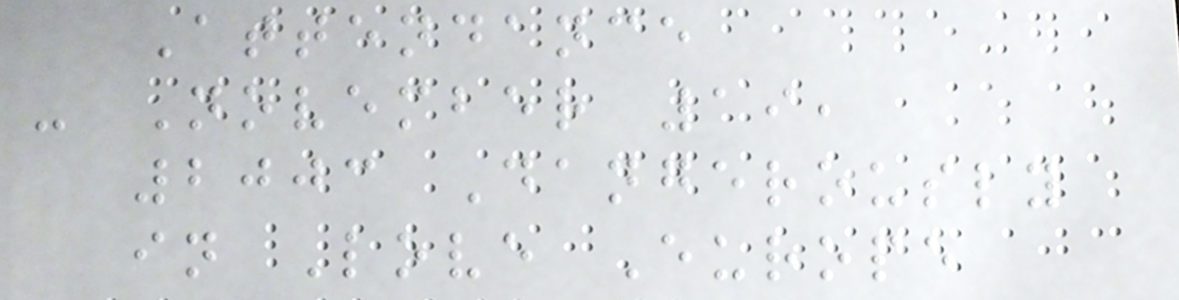Attendance
- November 19,
2003 Dangerously
in Love Europe
